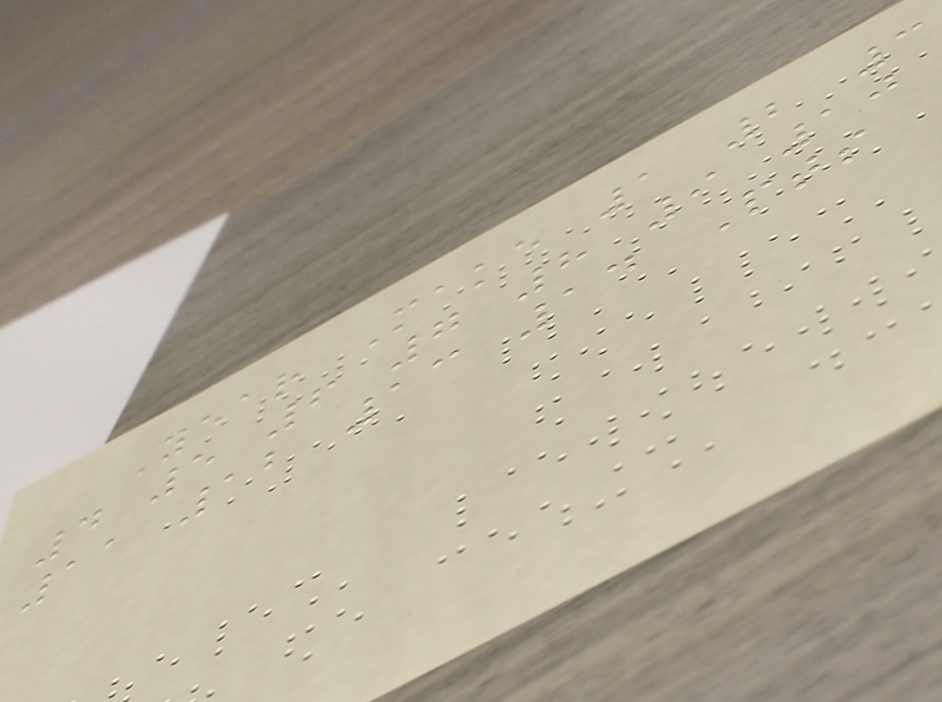Year Make 1 2 3
4 5 6 7 8 9 10
11 12 13 14 Pts
